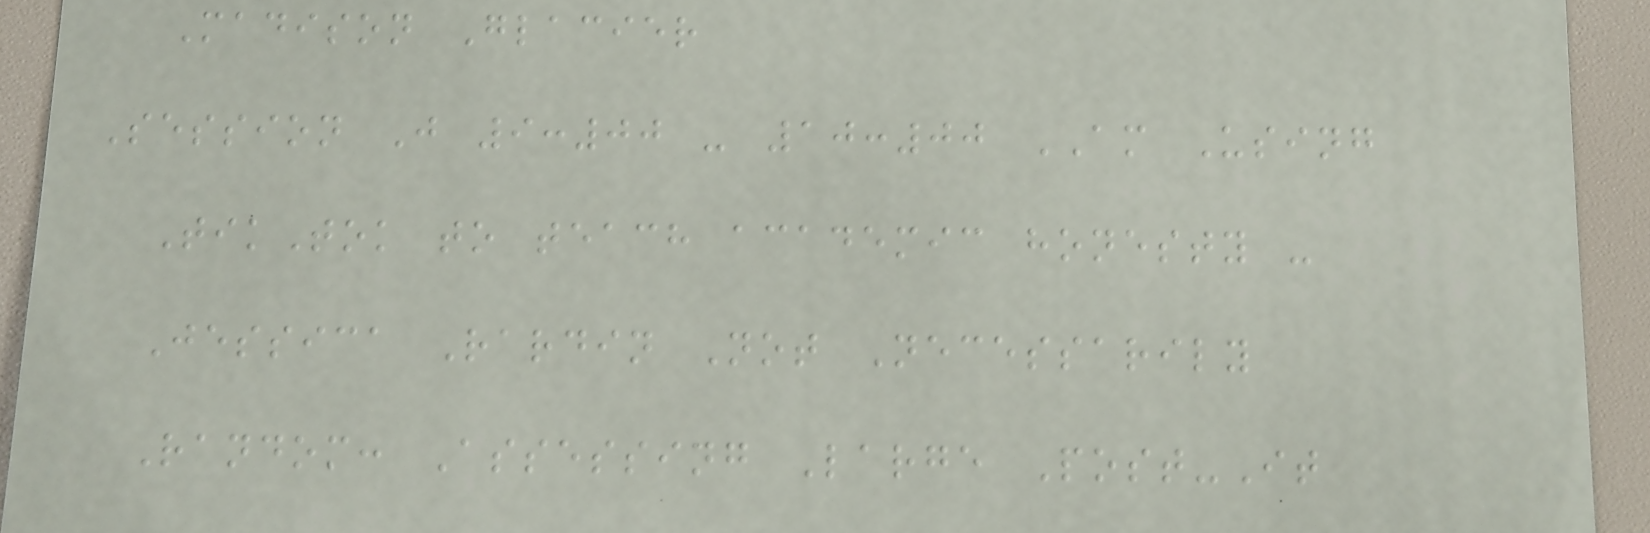Madison Glacier
Session J 9:00 - 10:00 AM Using
TikTok to teach academic honesty -
Jessica Rardin Not Necessarily
Random: Assessing Large Post-It
